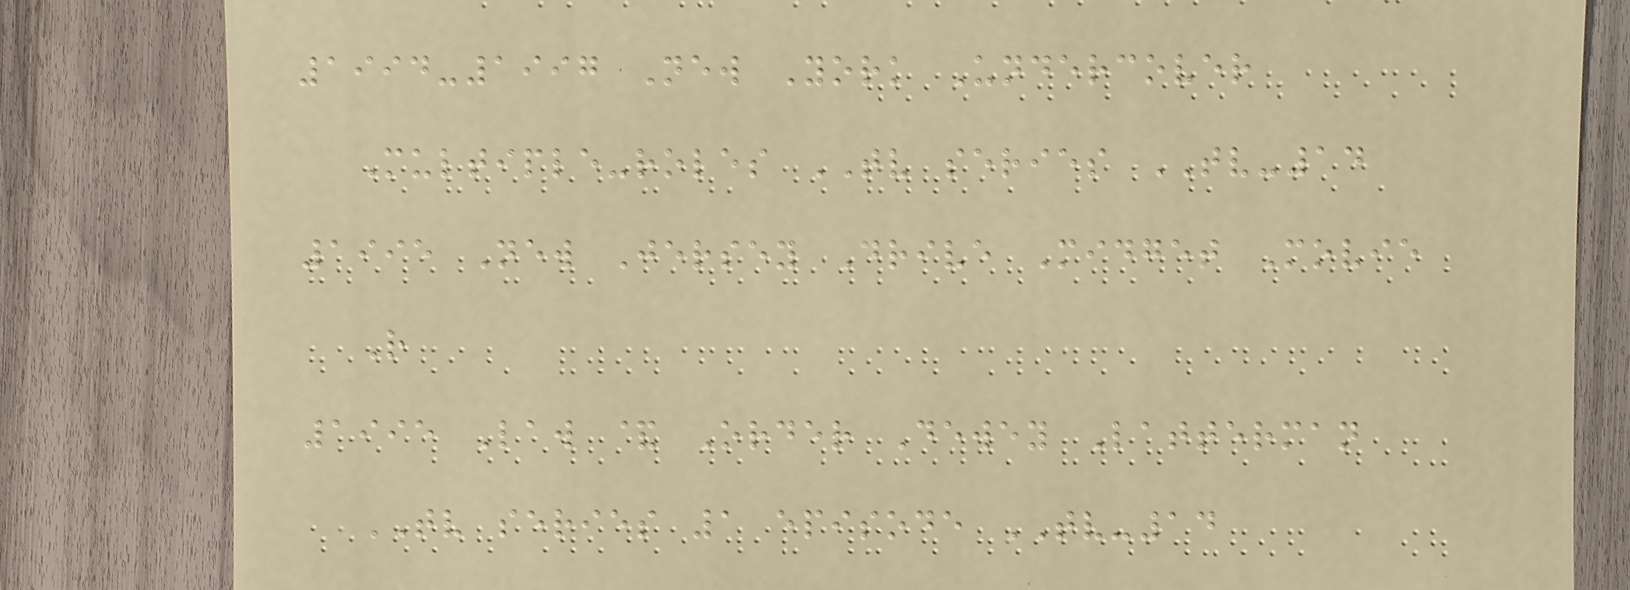1994-1997 New York Undercover
Multiple-roles TV series TV-14
1995 New Jersey Drive Midget Movie
R
1995 Law & Order Dewey Latterman
TV series 1 episode TV-14
